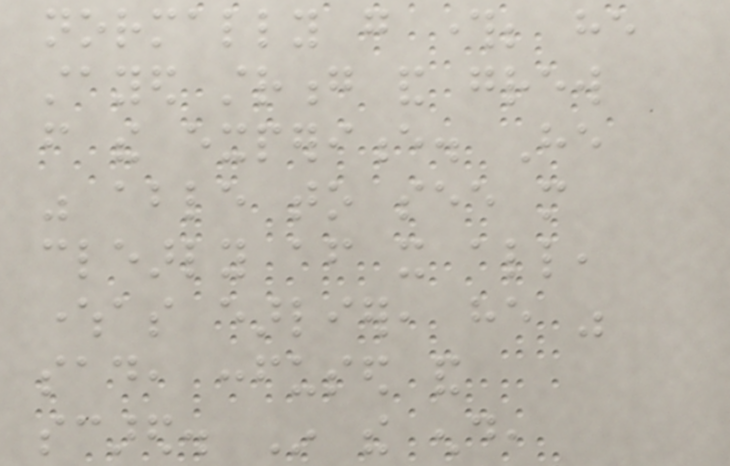normally go through; he
stayed strong and grew
from the experience. He
was able to see more
clearly after it all,
whereas earlier, he was
sad, confused and
scared. In the end,
